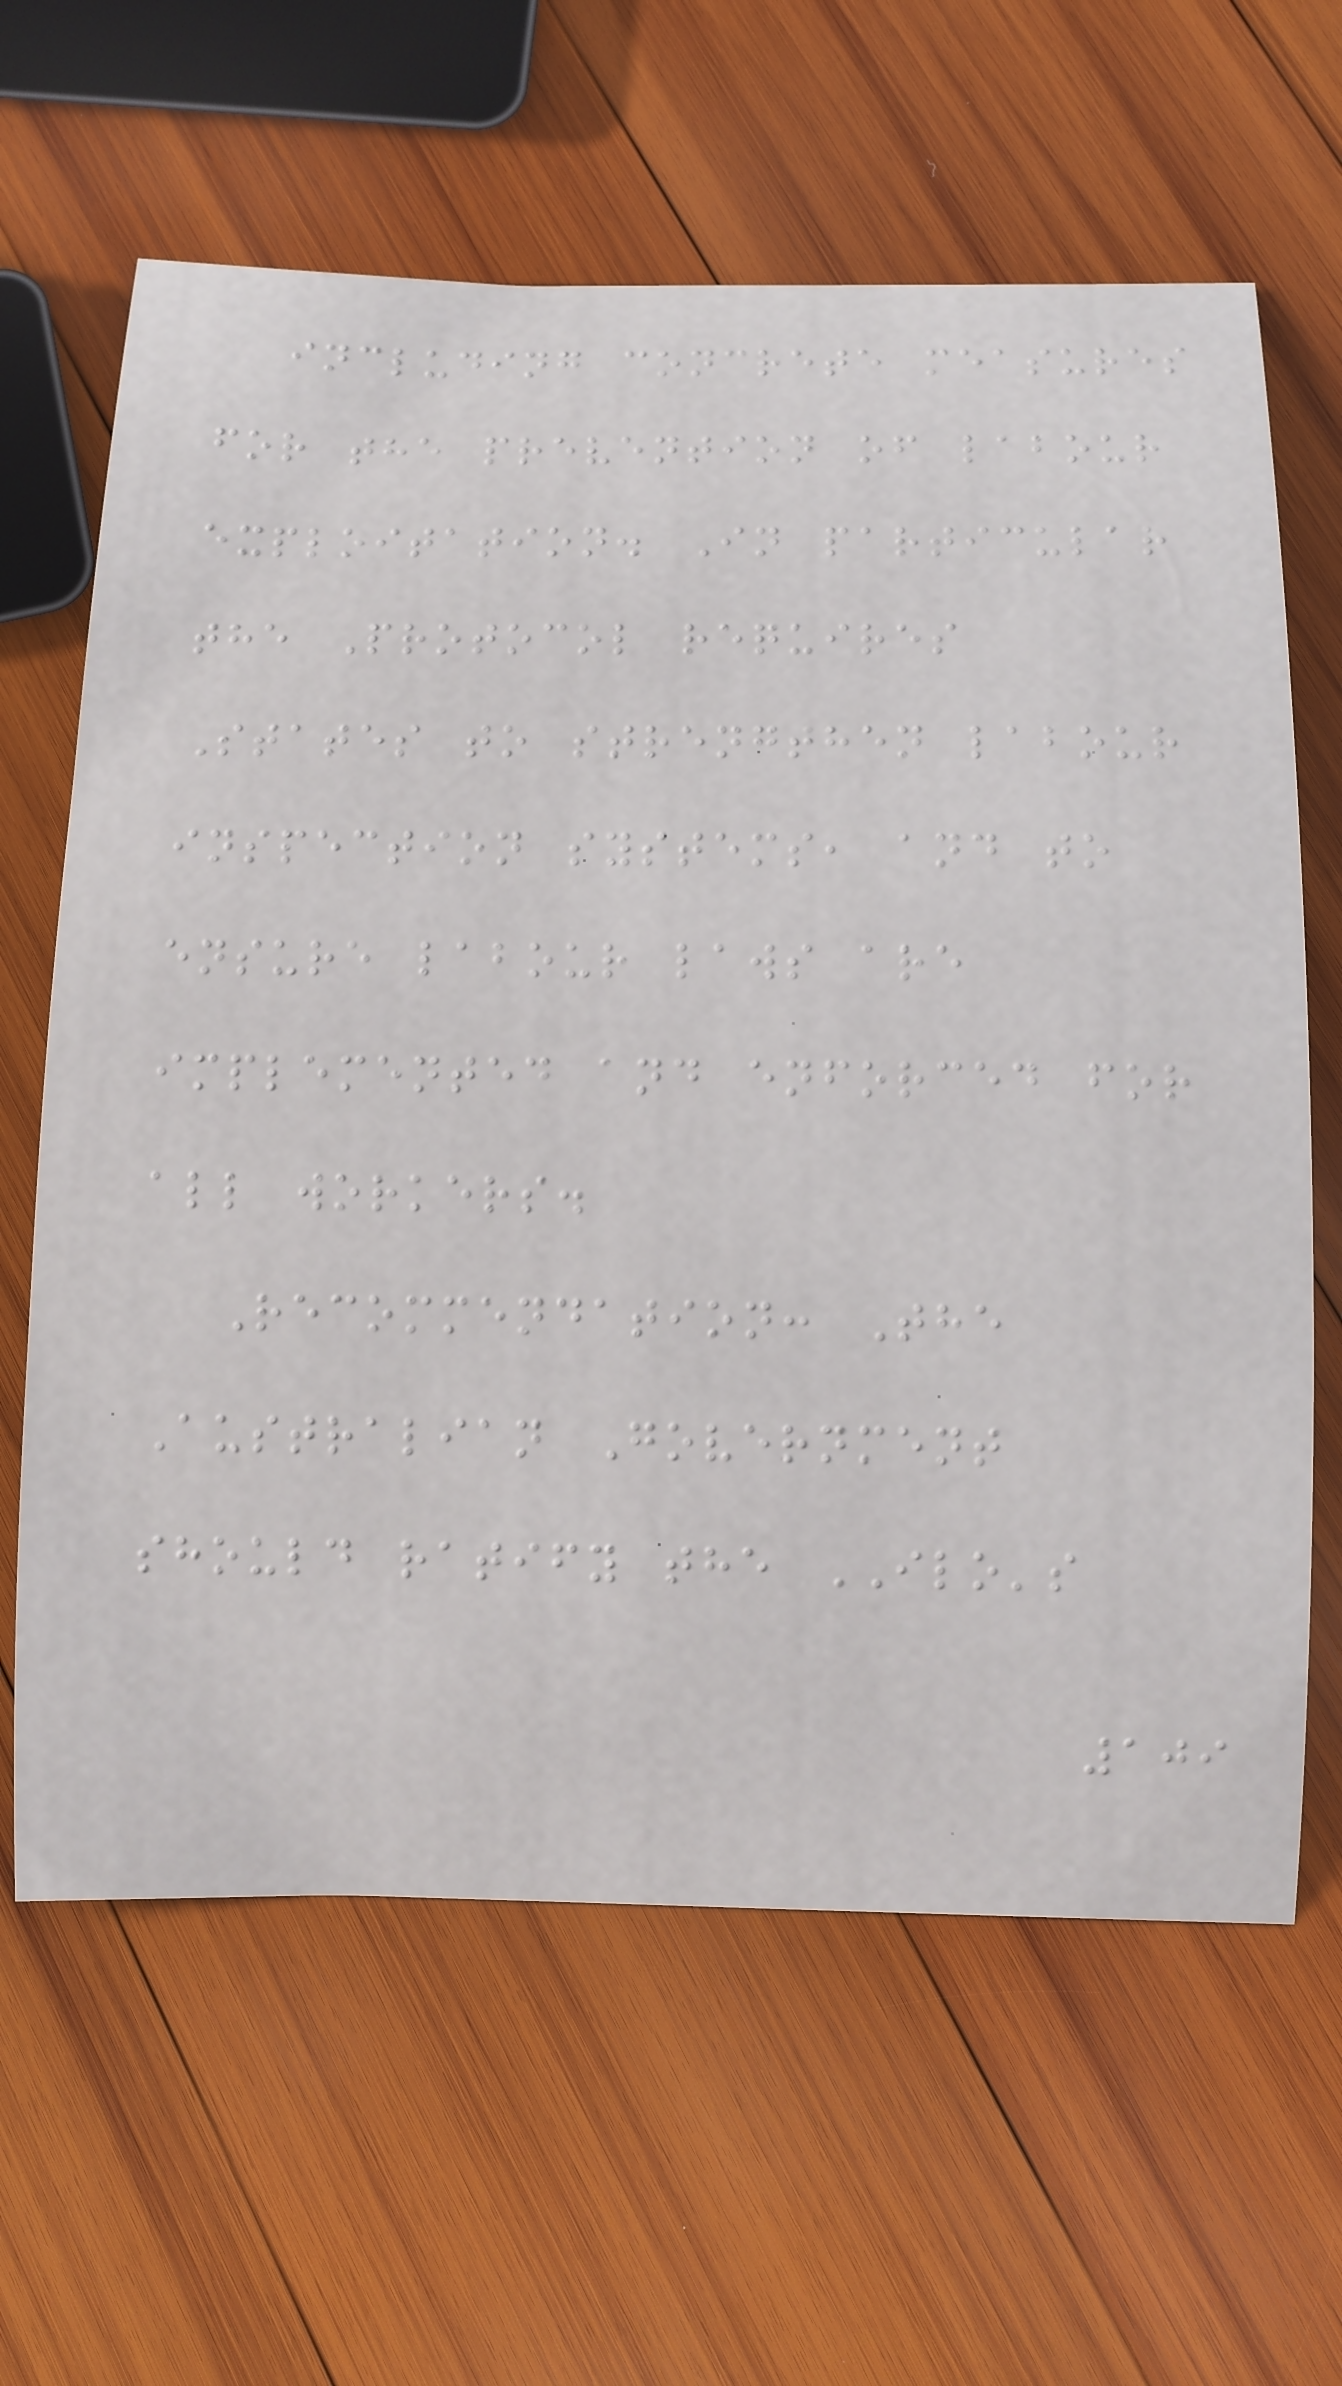including concrete measures
for the prevention of labour
exploitation. In particular
the Protocol requires
States to strengthen labour
inspection systems, and to
ensure labour laws are
implemented and enforced for
all workers.
Recommendation: The
Australian Government
should ratify the ILO's
109
